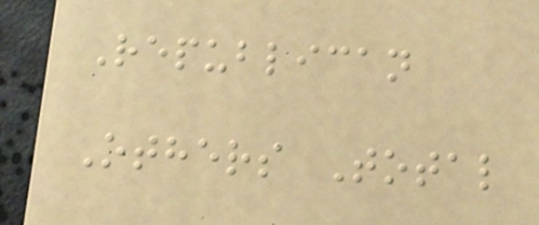Republican
Others Total
